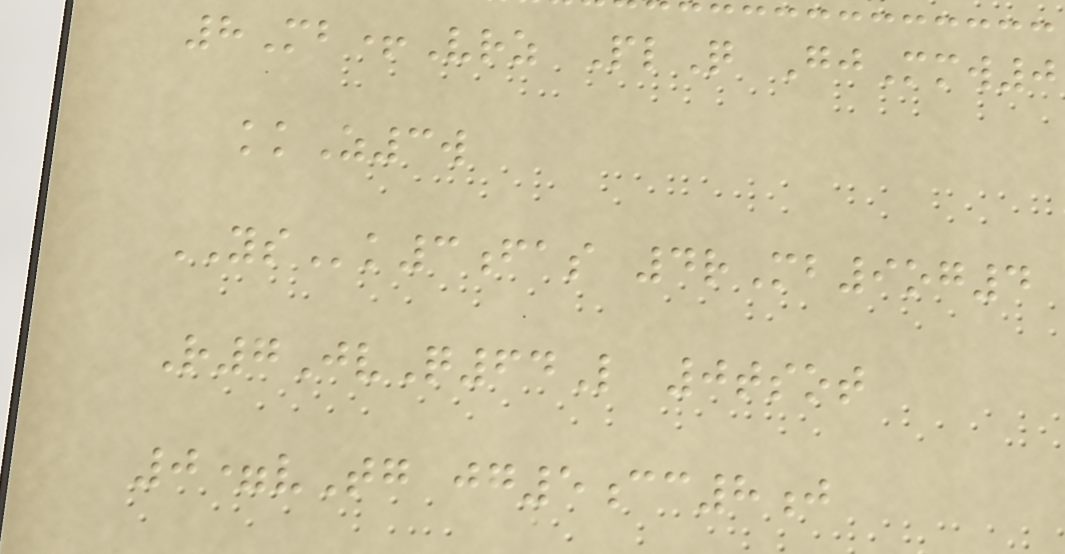8Mb+Vrz PlQ GjMmw0
kkZ3w
YSk3fas 4rMb9og4
R7JvQ64L 0tsot
0=vTg jg5cc8j
